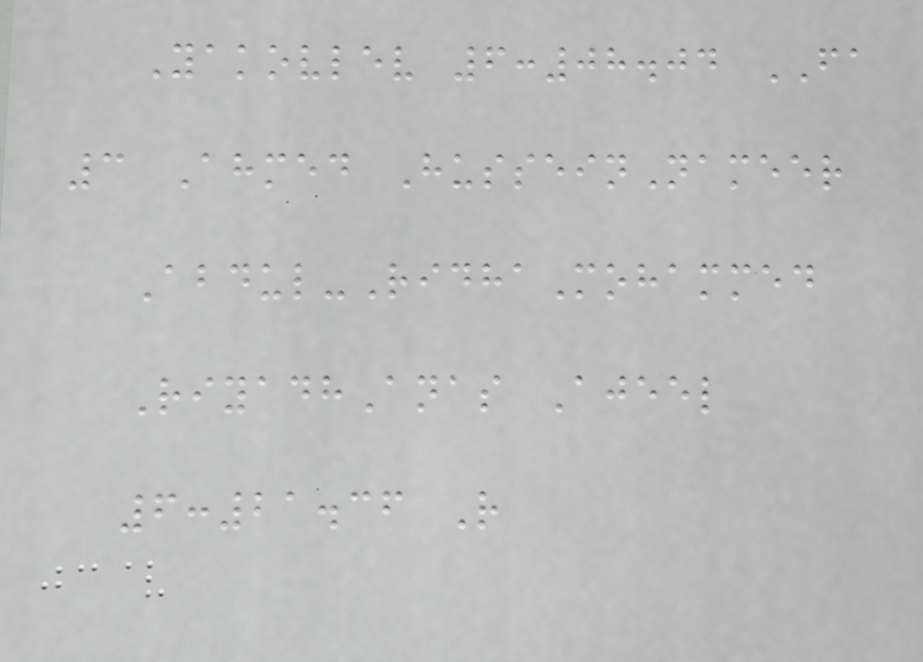Yakovlev 6:08.04 FA
3 Ahmed HusseinNameer
Abdul-RidhaMohammed
RiyadhAnas Ajeel
6:21.36 R
